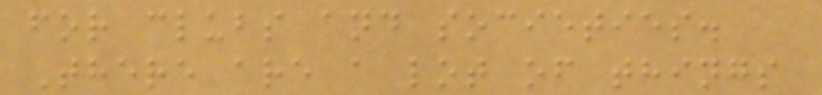for clubs and societies.
There are a lot of things
